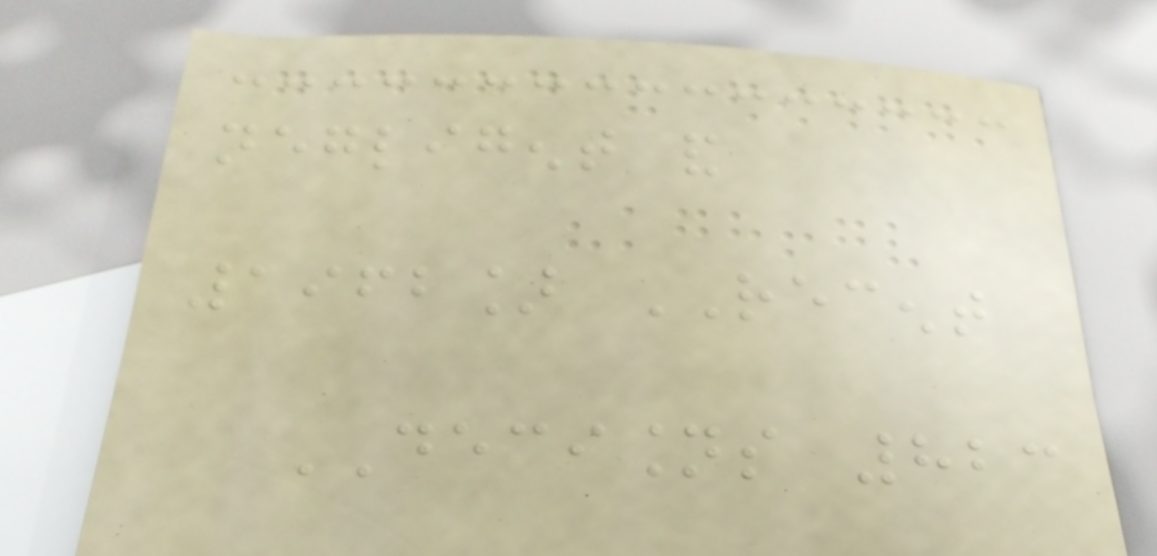negligent and
1962] RECENT
DECISIONS 823
